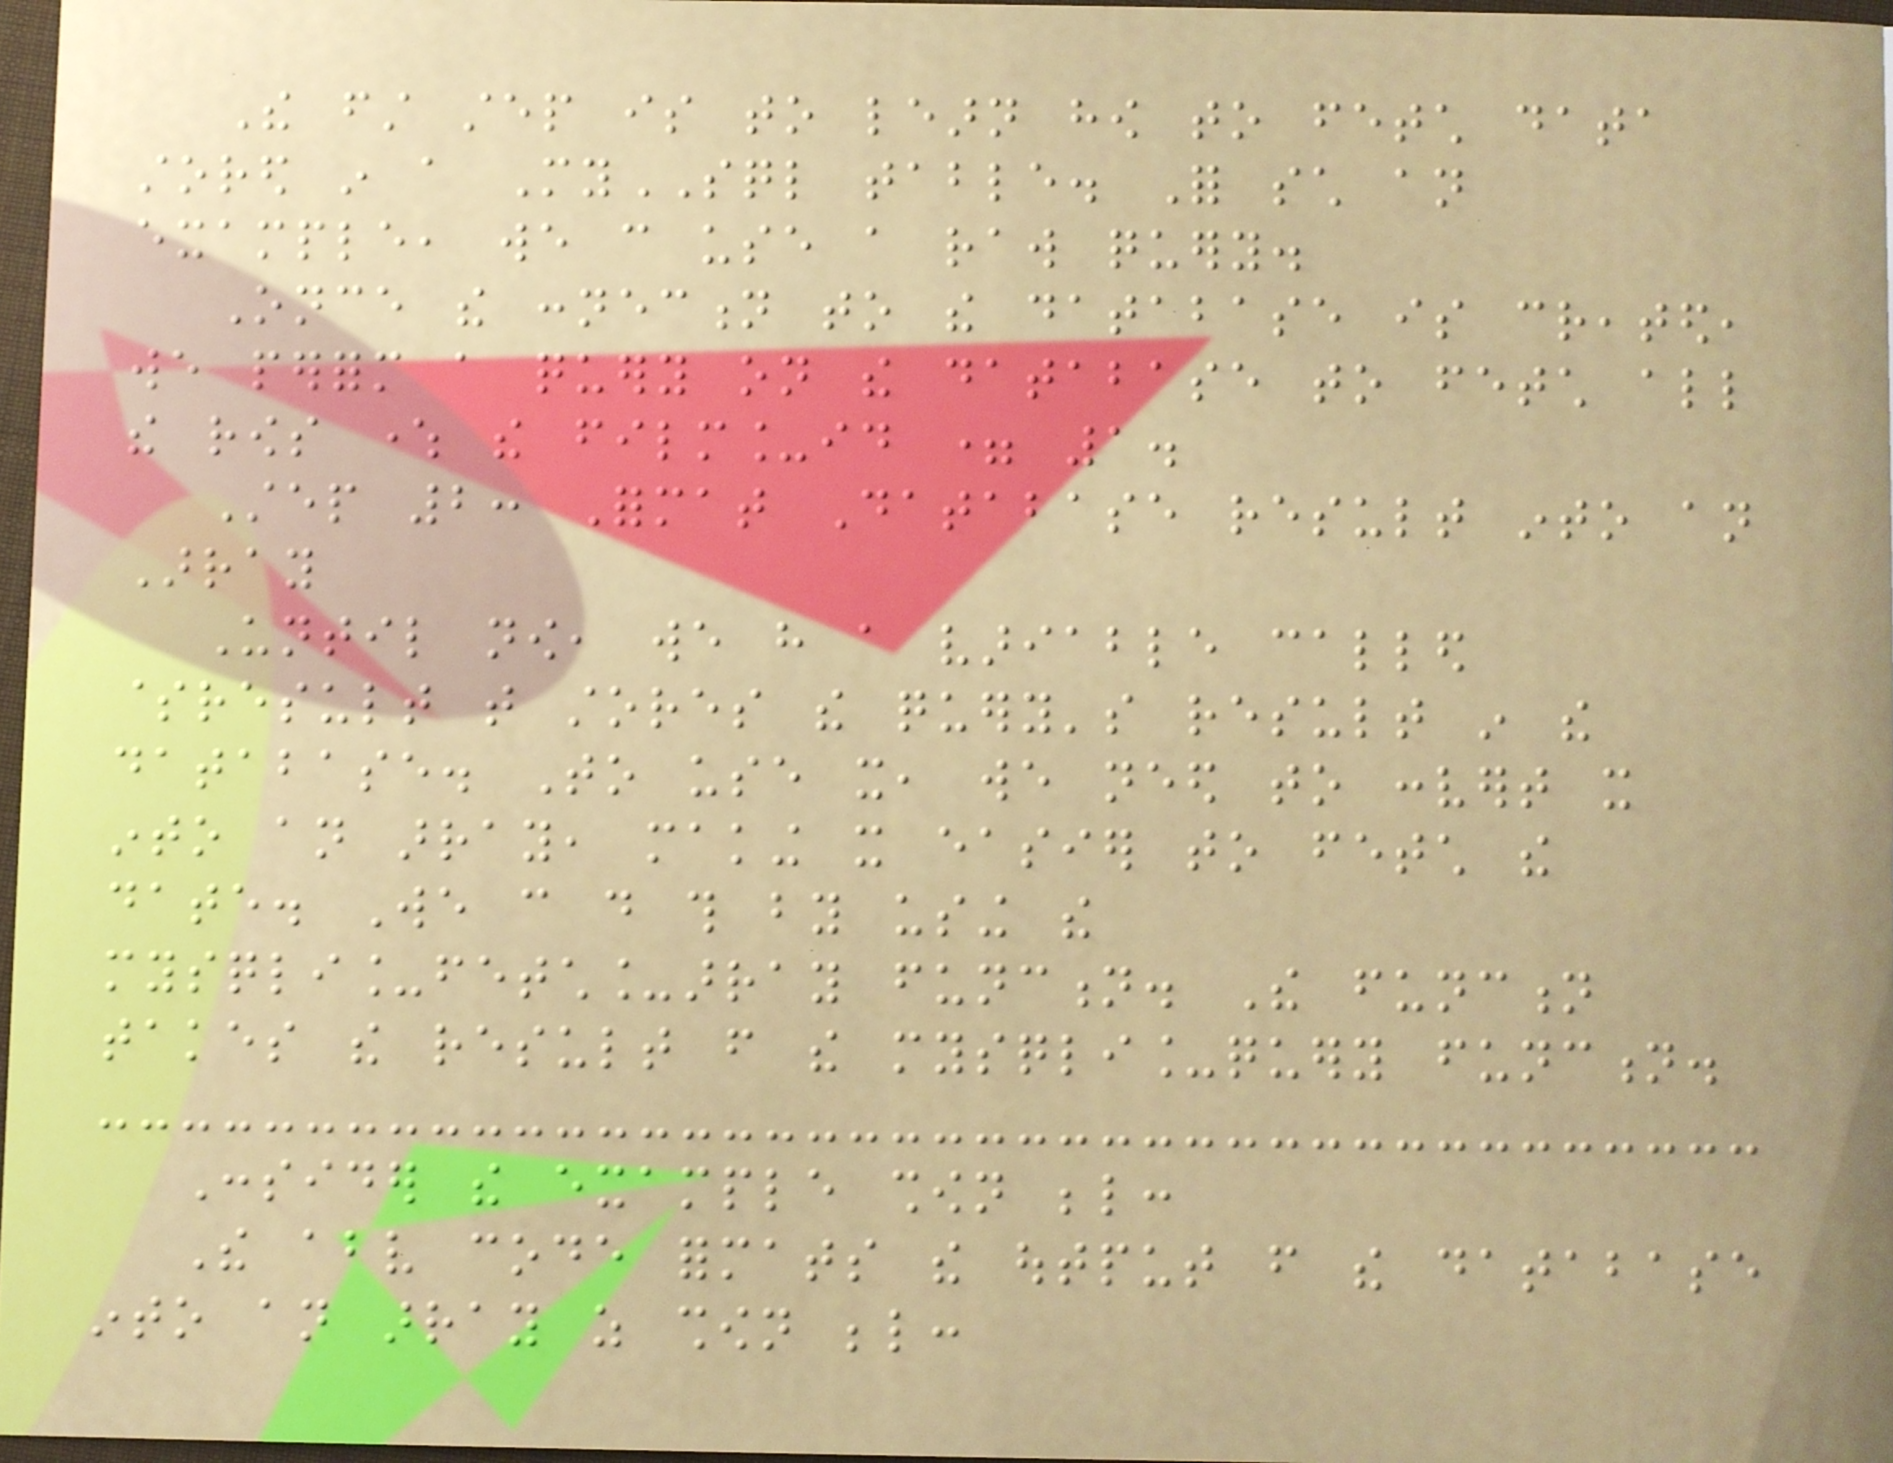The first step is to learn how to fetch data
stored in a MySQL table. For such an
example, we can use a raw query.
Once the connection to the database is created,
we perform a query on the database to fetch all
the rows where the film_id = 1.
Step 2: Format Database result into an
Array
Until now, we have a variable called
$result that stores the query's result in the
database. To use it, we need to convert it
into an array, making it easier to fetch the
date. We can do this by using the
mysqli_fetch_array function. The function
takes the result from the mysqli_query function.
Consider the example shown below:
The above code formats the output from the database
into an array as shown below:
